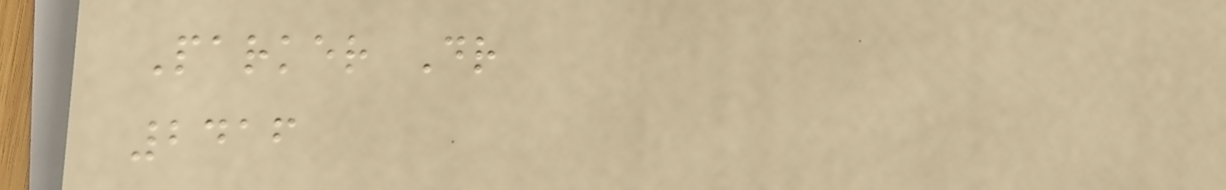Parker Dr
2416
